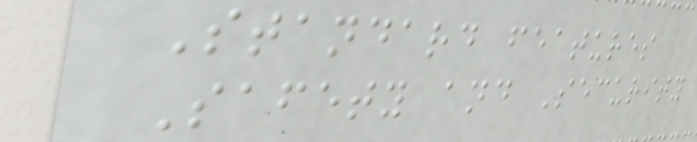Standard features
Safety and Security
